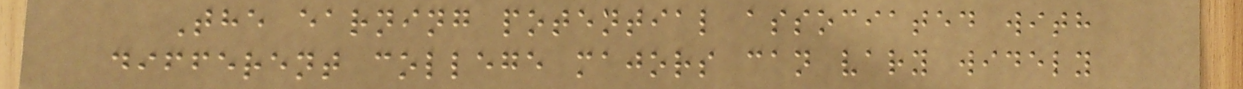The earning potential associated with
different college majors can vary widely
